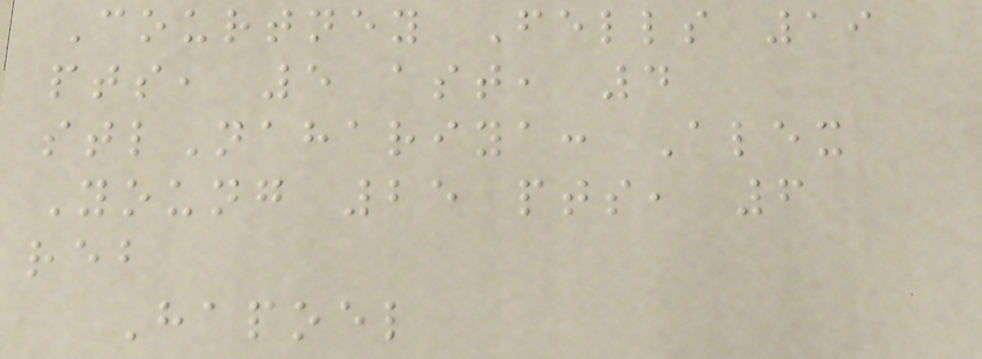Courtney Fells 19
pts, 5 ast, 4
stlNahariya: Alex
Young 25 pts, 6
reb
Hapoel
